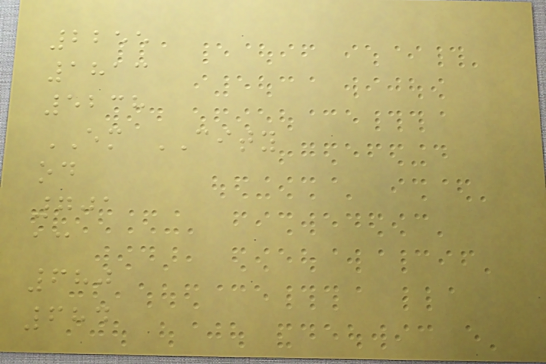2255
1813
5238
EM CITY
od
701
ac
680
684
